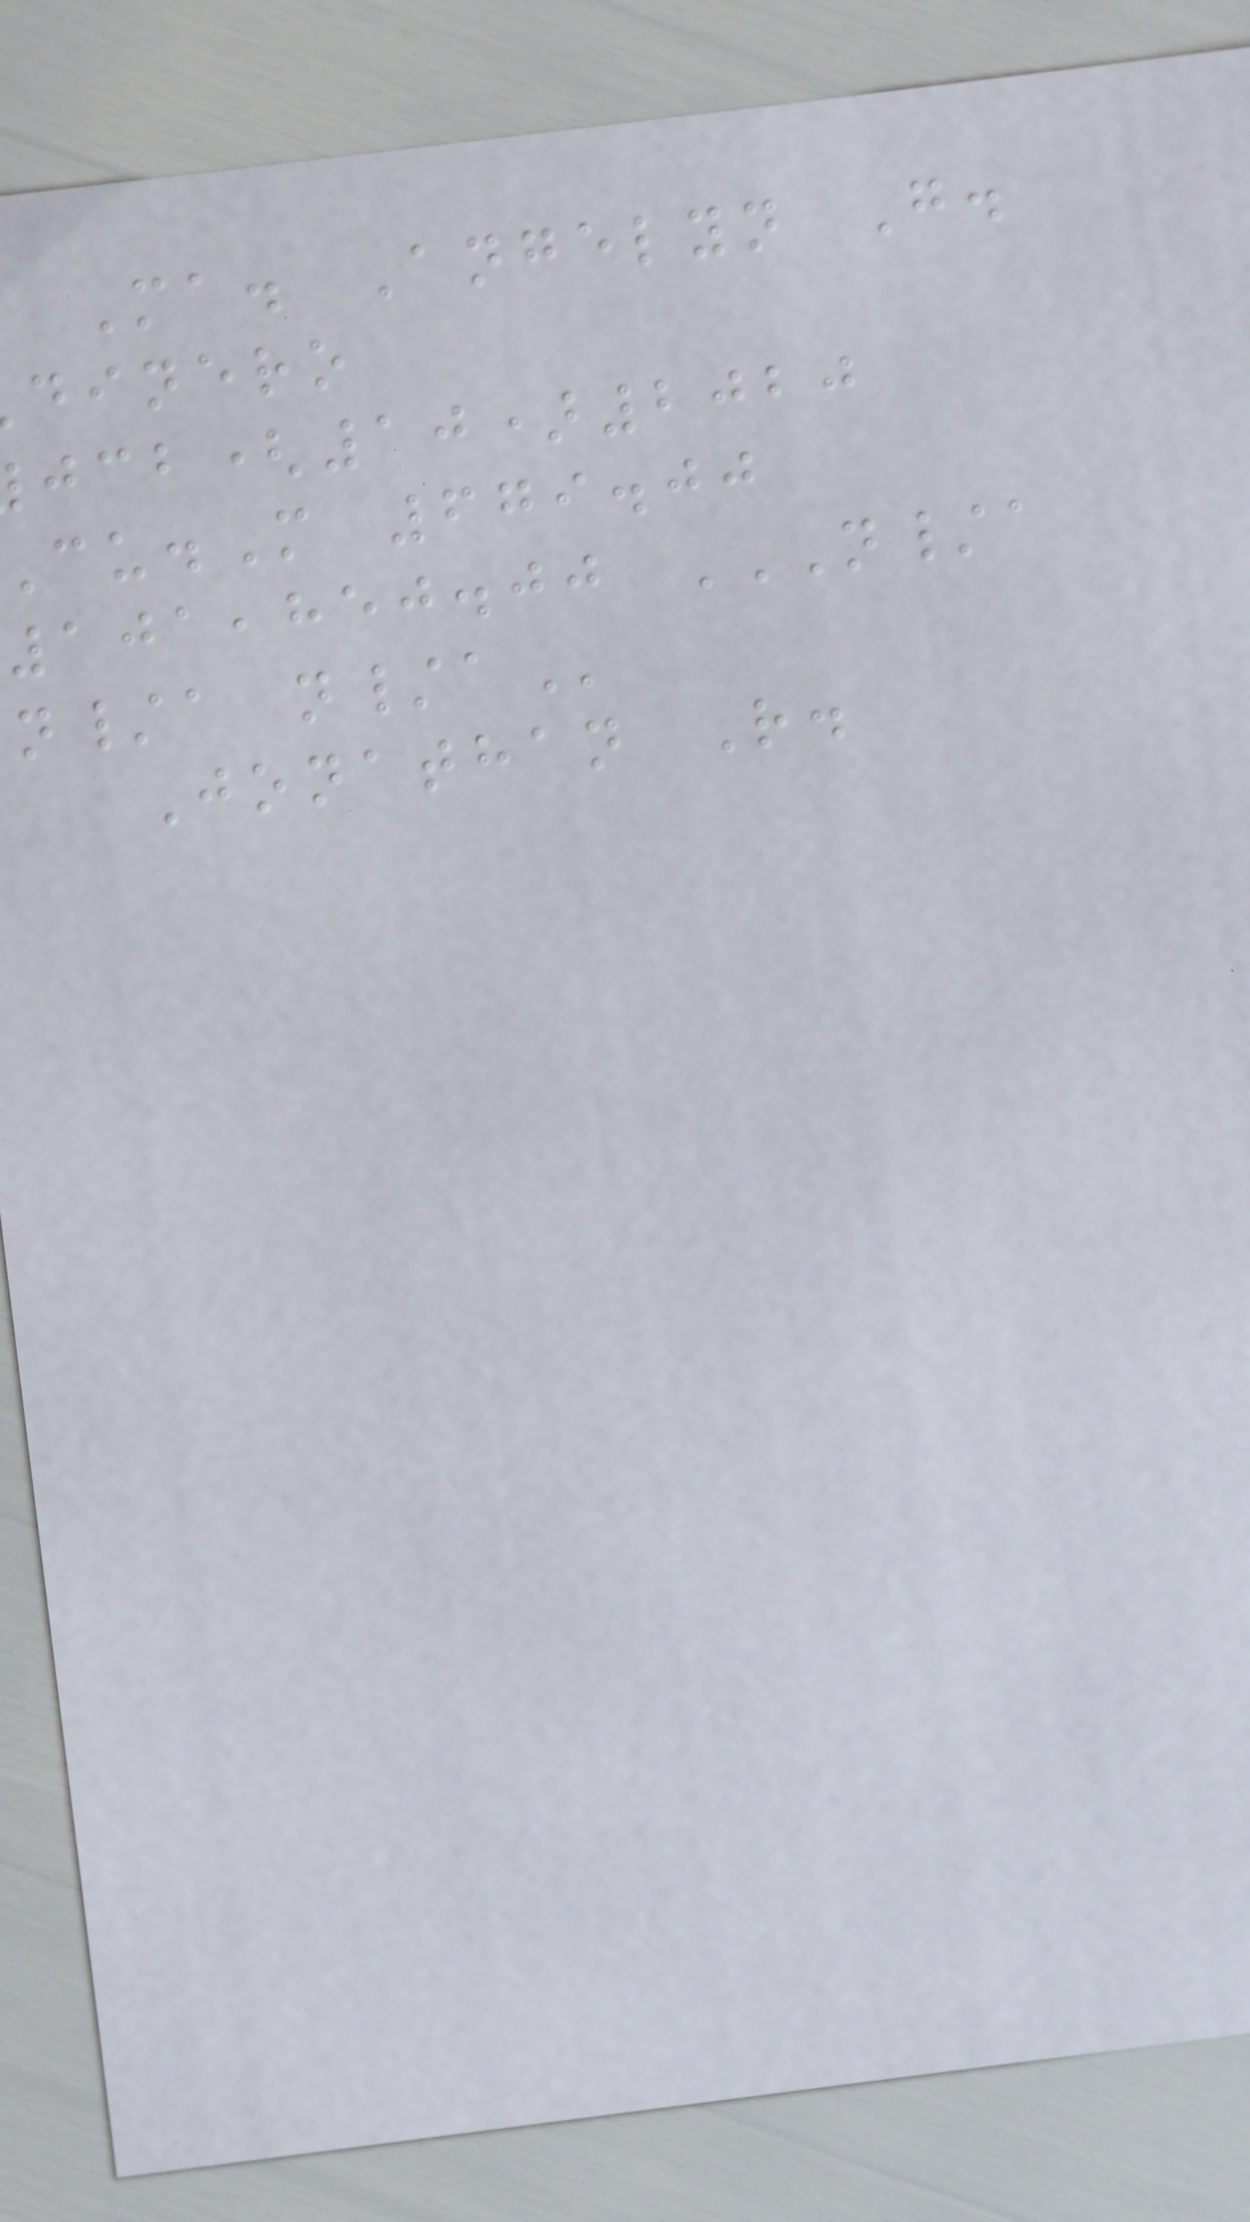Ma. Angelyn G.
dinero
(10)2020
u.M 679.00
101,850.00 N/A
n/a
Jonathan R.
